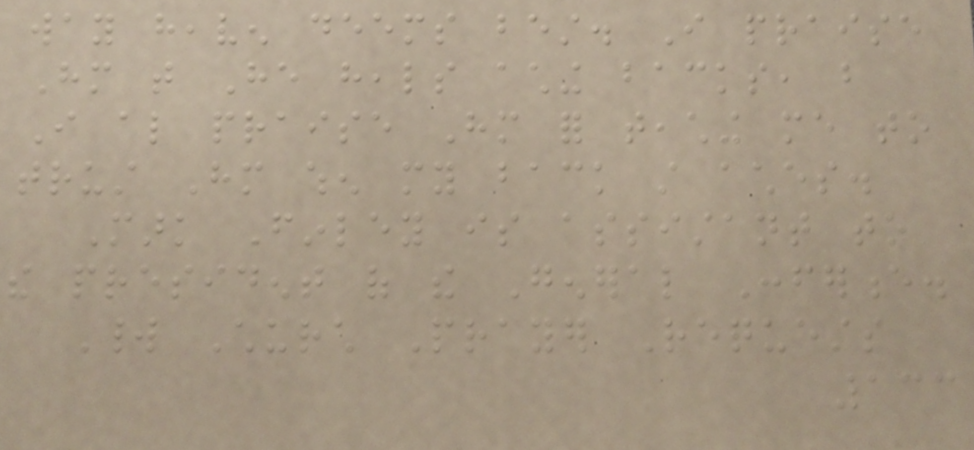way heaven deems best. I praise
Him that He heals aching backs, but
I also praise Him for teaching me to
trust Him when my back still aches.
Mark Finley is assistant to
the president of the General Conference.
World Church Prayer Requests
133
